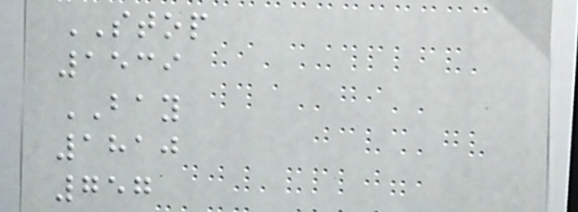STOP
1539
BAY
1810
757
